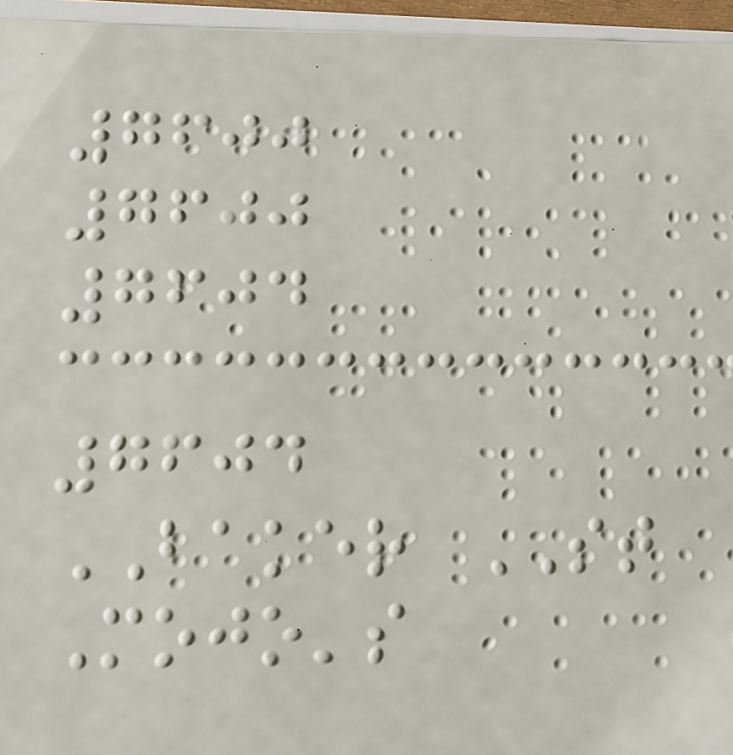7600
7600
7604
7604
BAKER ST
Mojo's
